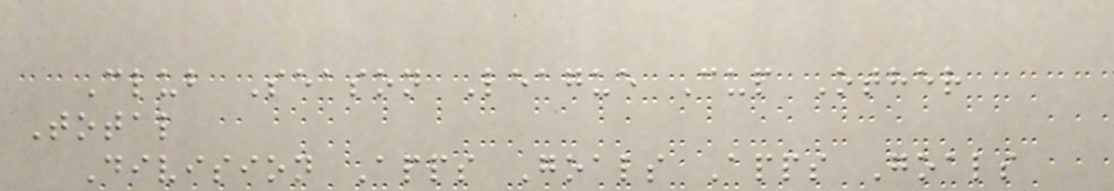Club Season League Cup Other
Total
Division Apps Goals Apps Goals
